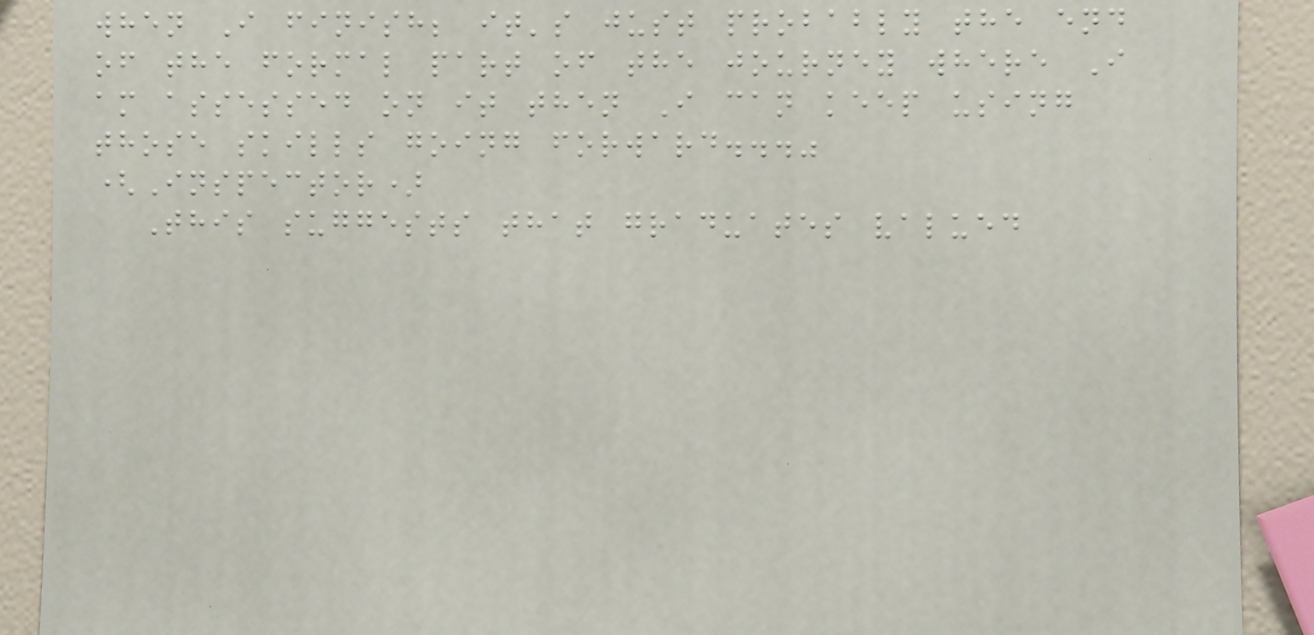when I finish; it's just probably the end
of the formal part of the journey where I
am assessed on it then I can keep using
those skills going forward..."
(Inspector)
This suggests that graduates valued
